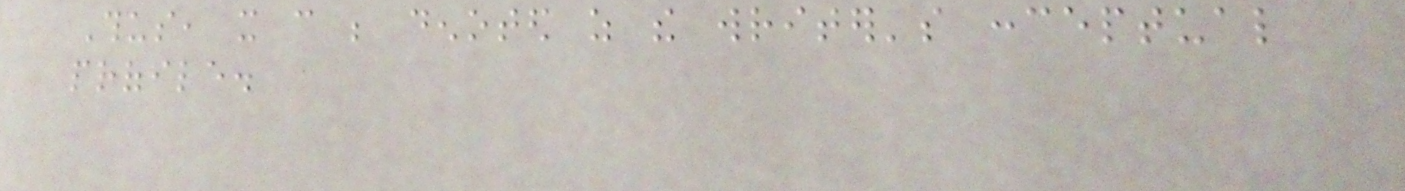Thus, it can be denoted as the writer's conceptual
profile.
